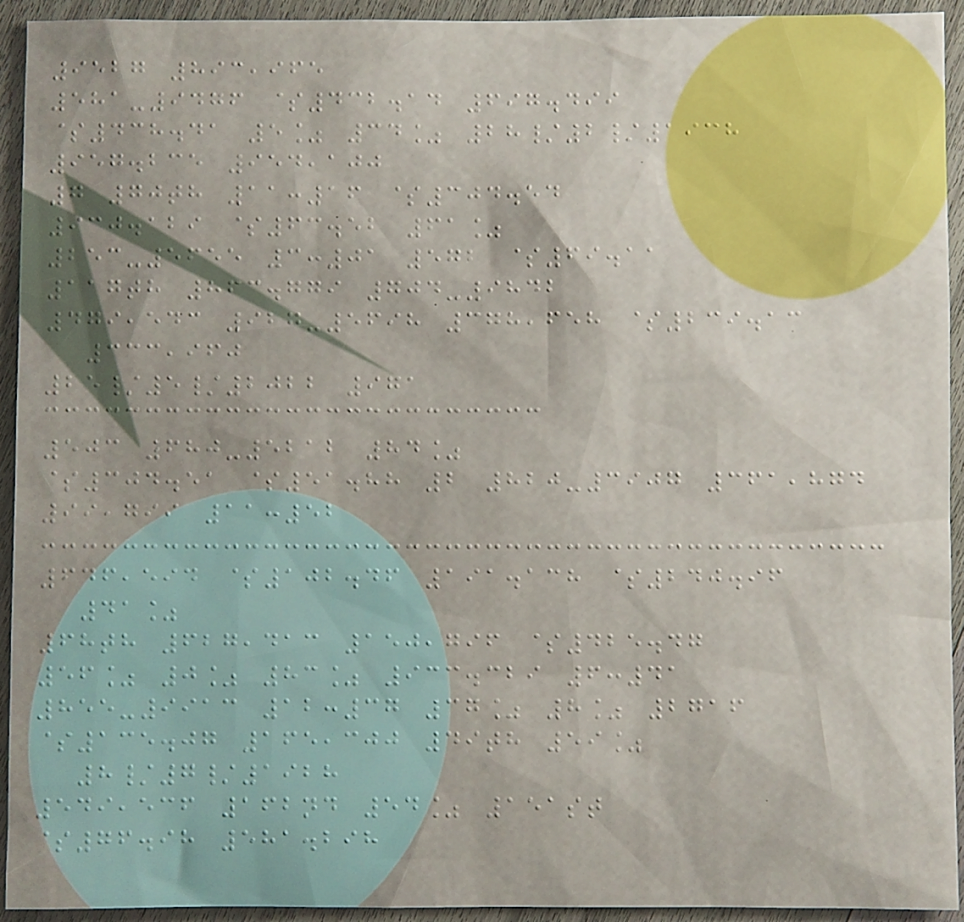9527 893,965
581-9476 $432.14 697.499
$438.41 5% 34% 28/2/1938
957.235 954,100
7 70th 11:16 $304.54
930.129 $63.52 61%
253-5655 3:01 572 $69.11
117th 863.779 704-9842
479,543 927-5698 378,658 $239.13
333,960
25/5/2022 971
503 680-5212 84%
$304.51 $51.88 2 820-3907 361,874
99,799 11:52
646,594 $102.46 191.138 $240.96
41%
68th 627,413 150,796 $425.47
56% 0% 83% 933.329 6:41
855-9913 12:37 37% 8% 2716
$135.07 165,300 49th 59%
8/7/1928
549,536 162nd 54% 151st
$76.98 581.298
